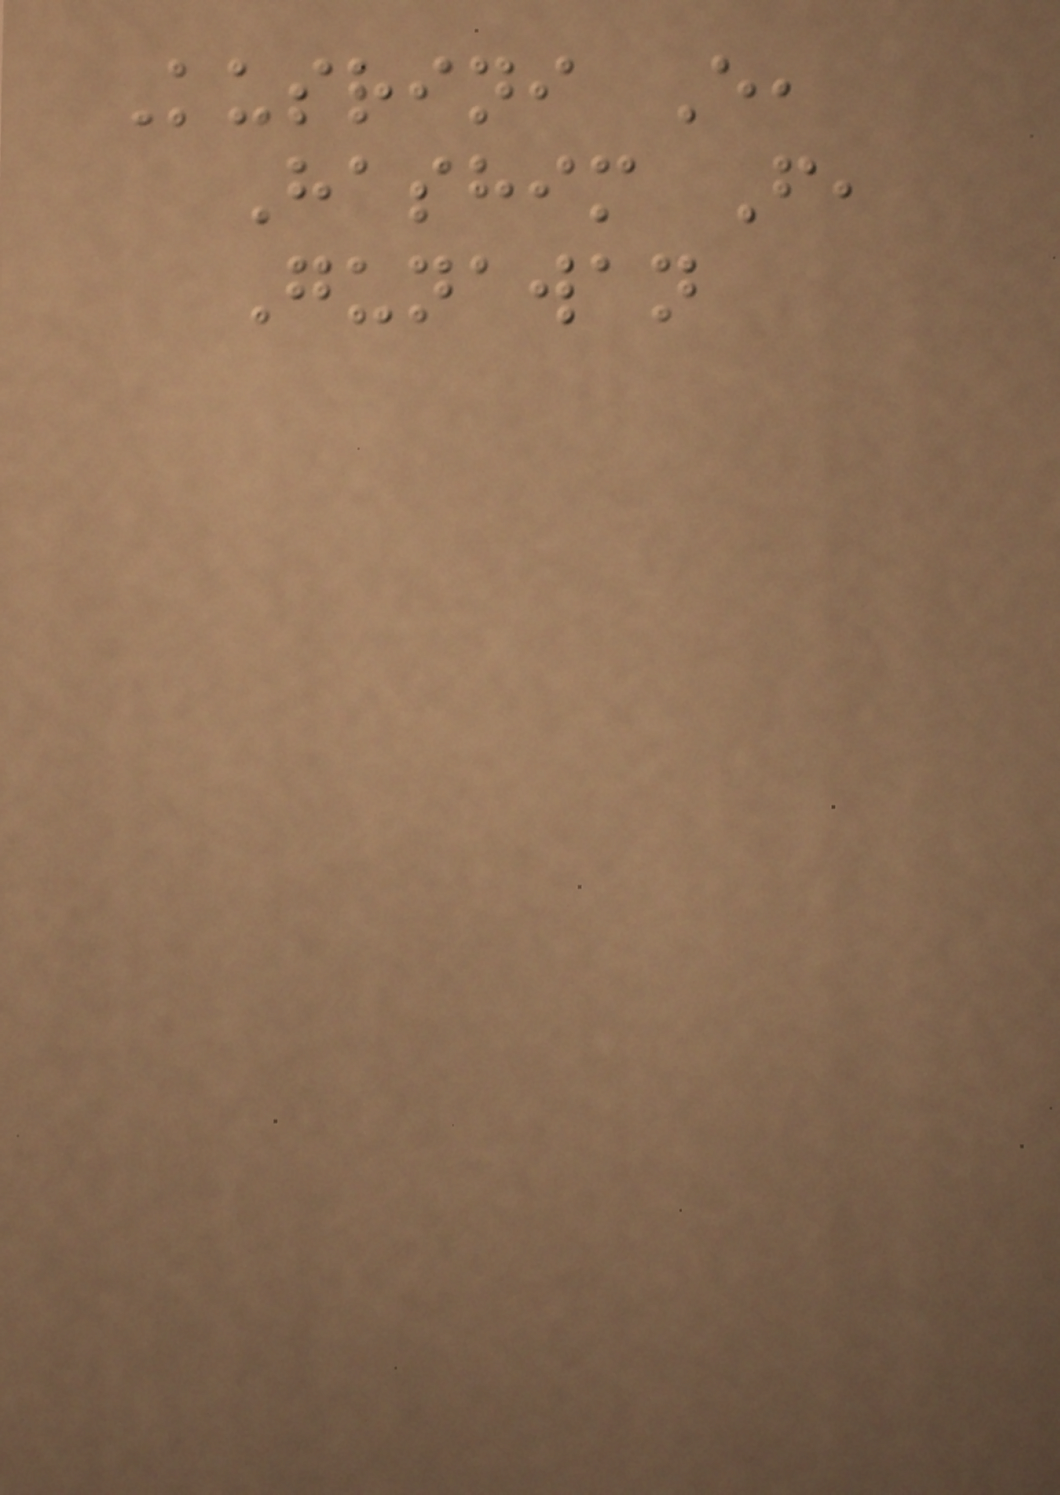Kusrini E,
Hashim F,
Gunawan
